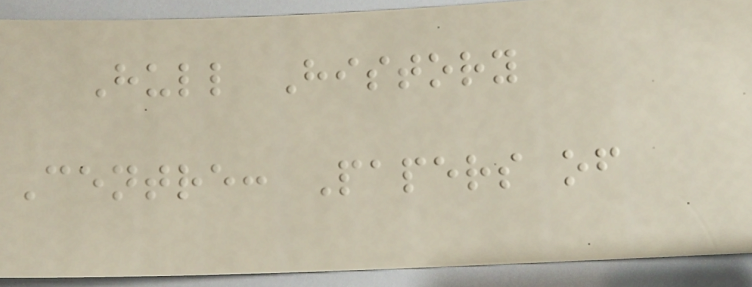Hull History
Centre: Papers of
